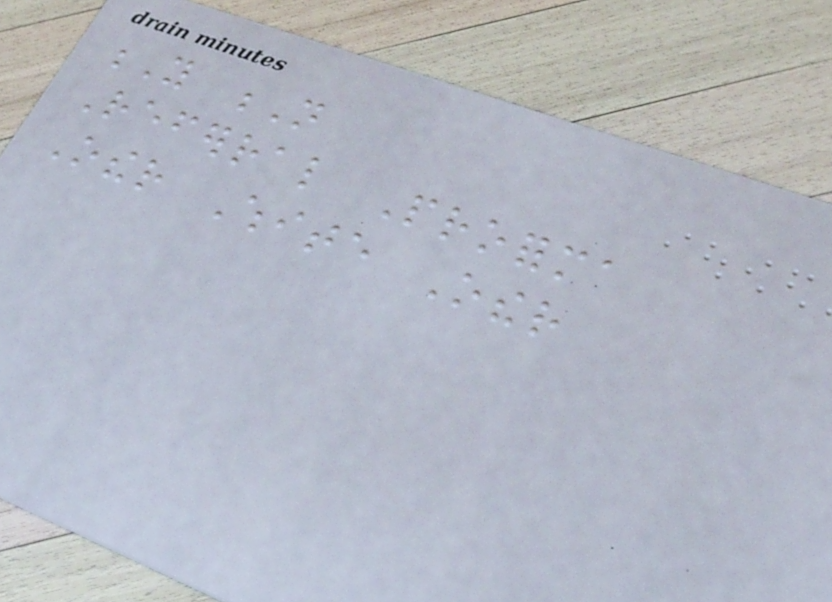Y N
Referral Proforma
Other White Other
